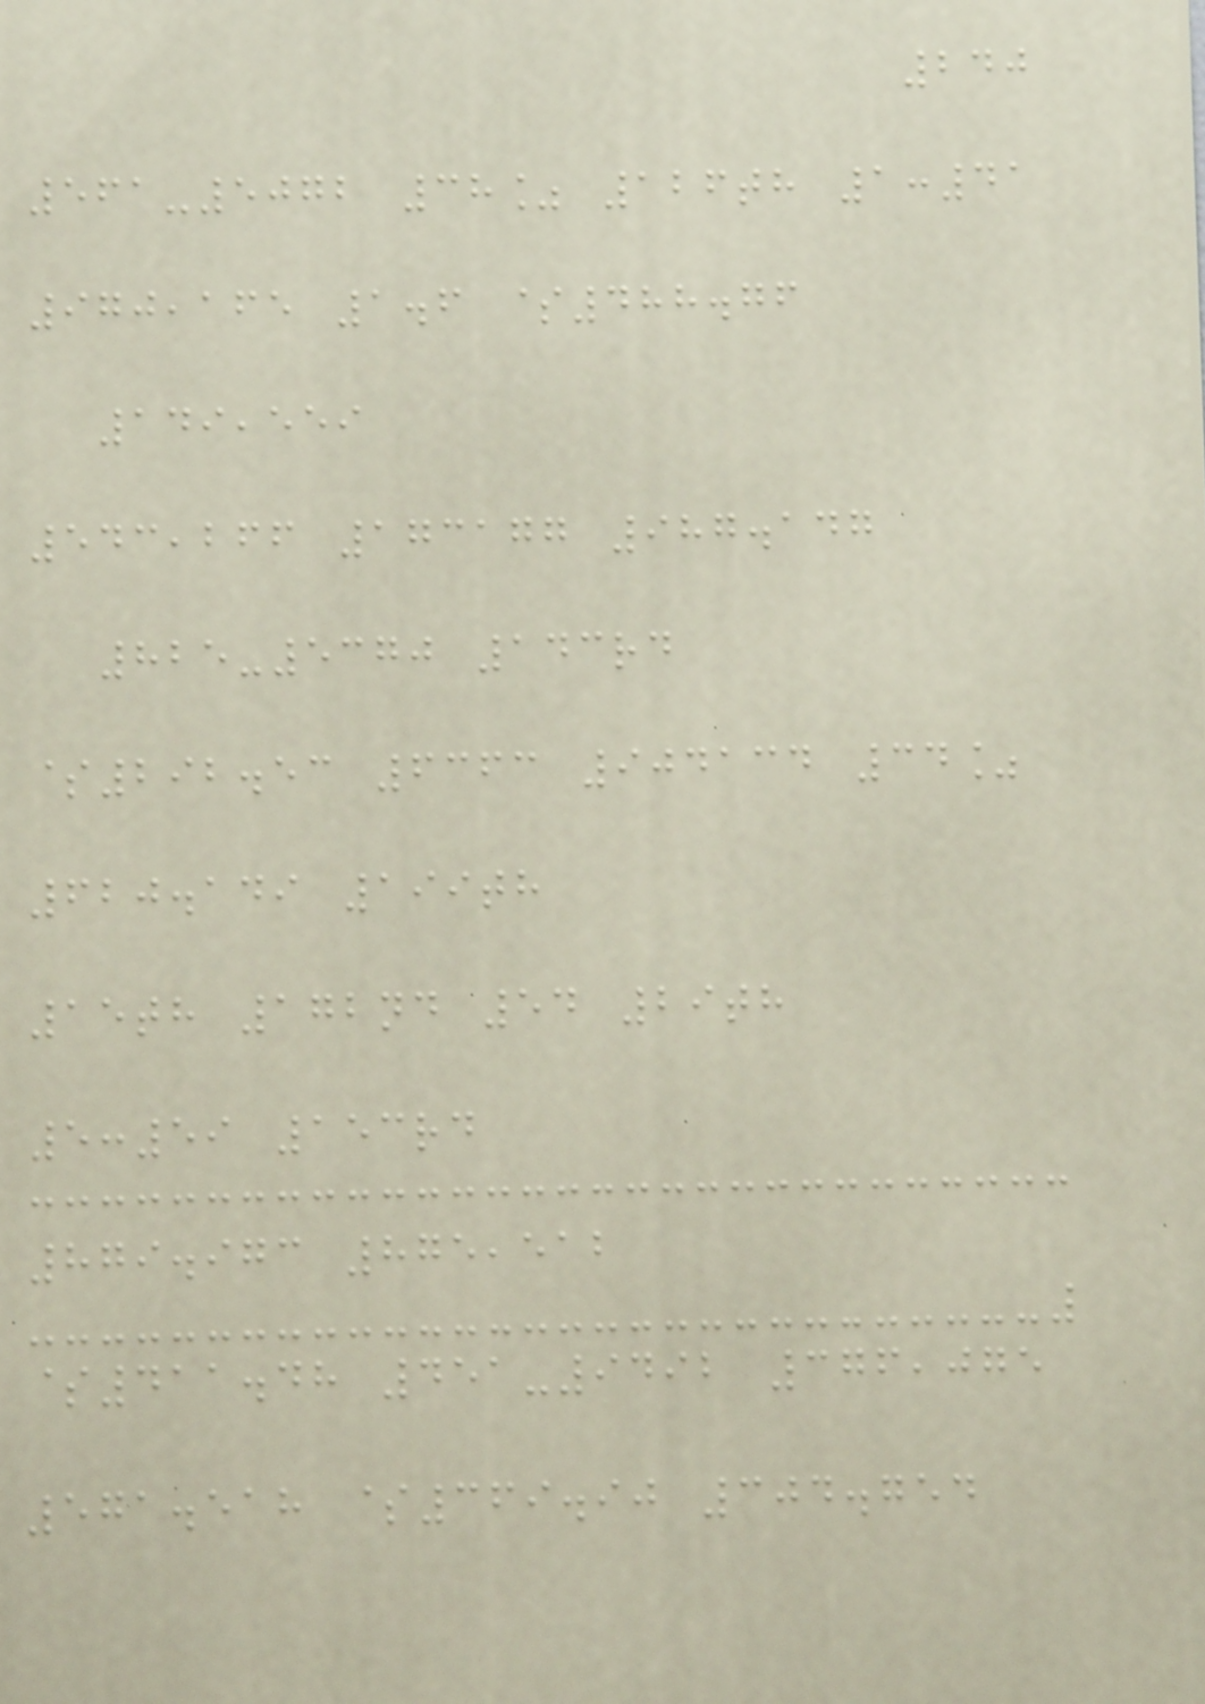240
561-5072 38% 126th 1:41
970,165 1.6 $488.76
149,559
543,266 173177 987.147
825-5370 143rd
$292.53 6363 904134 34%
620.149 199th
15th 172nd 54 29th
5:59 153rd
879.973 875,512
$411.48 451-9492 376,075
571.518 $369.90 304.754
